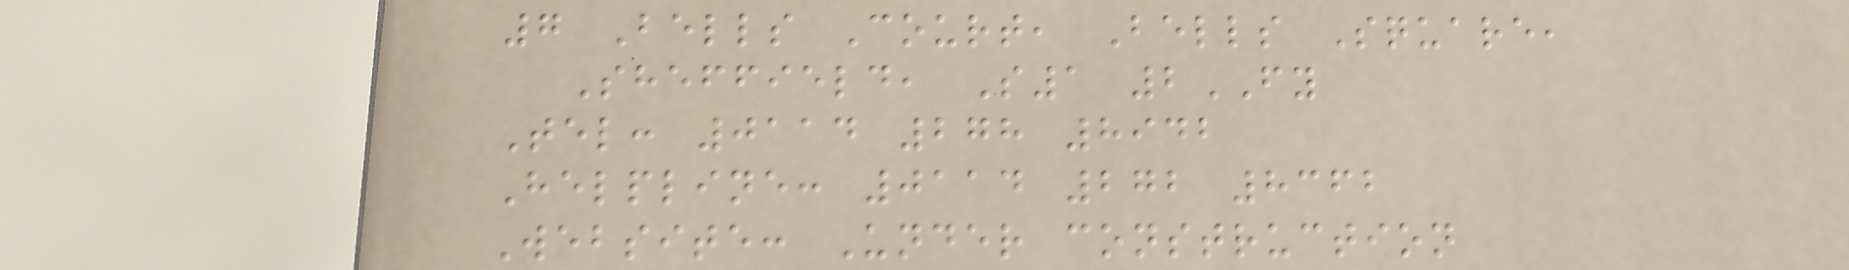7 Bells Court, Bells Square,
Sheffield, S1 2FY
Tel: 0114 278 8942
Helpline: 0114 272 8362
Website: Under construction
